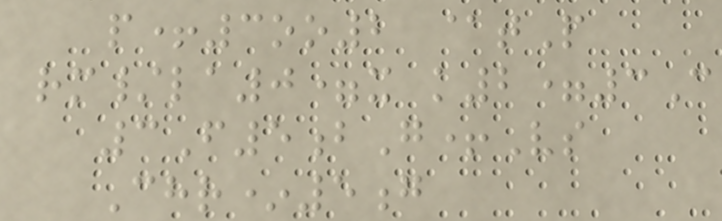p+3oo2 @tP
rm/la0=x k2=3C
3F5bG+Vs
Chr*5g
